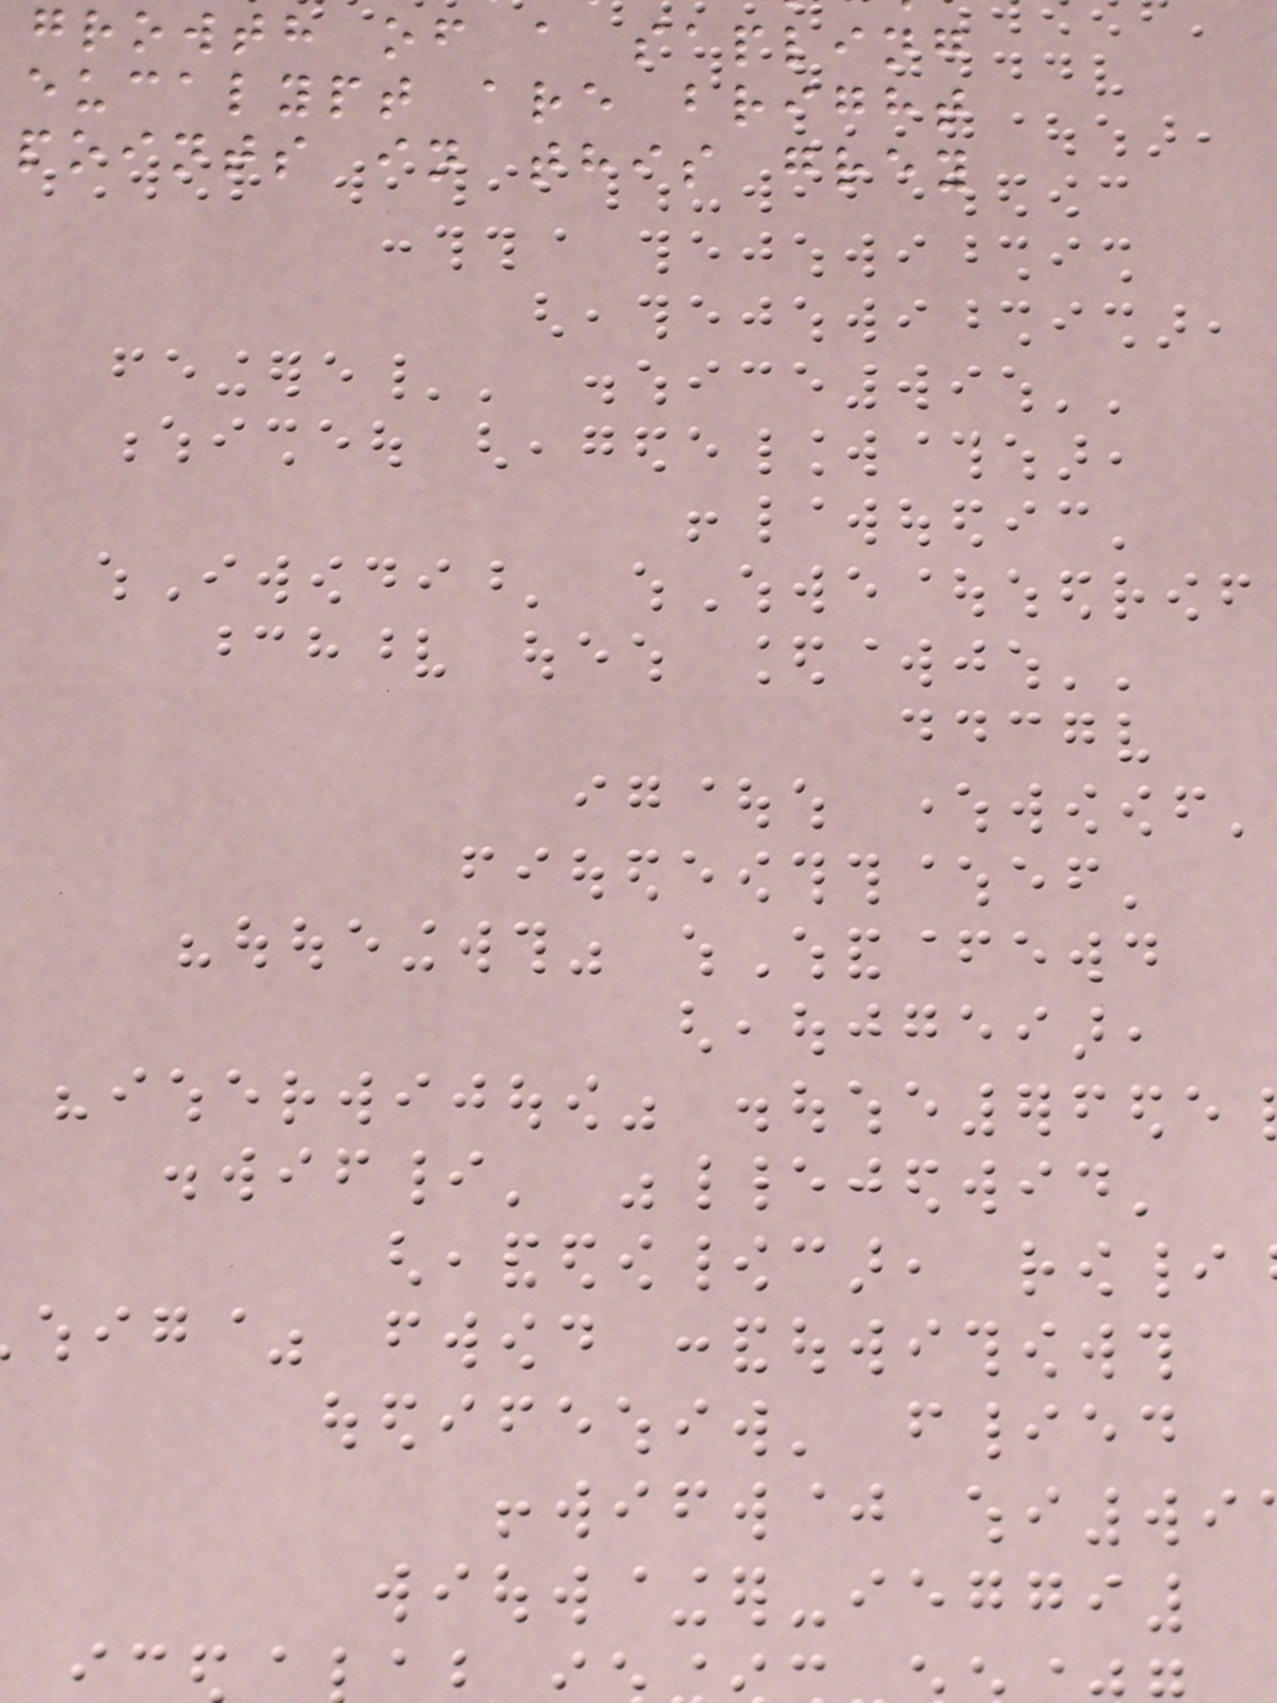growth of a sapling
eucalypt are bright
points in this grey
